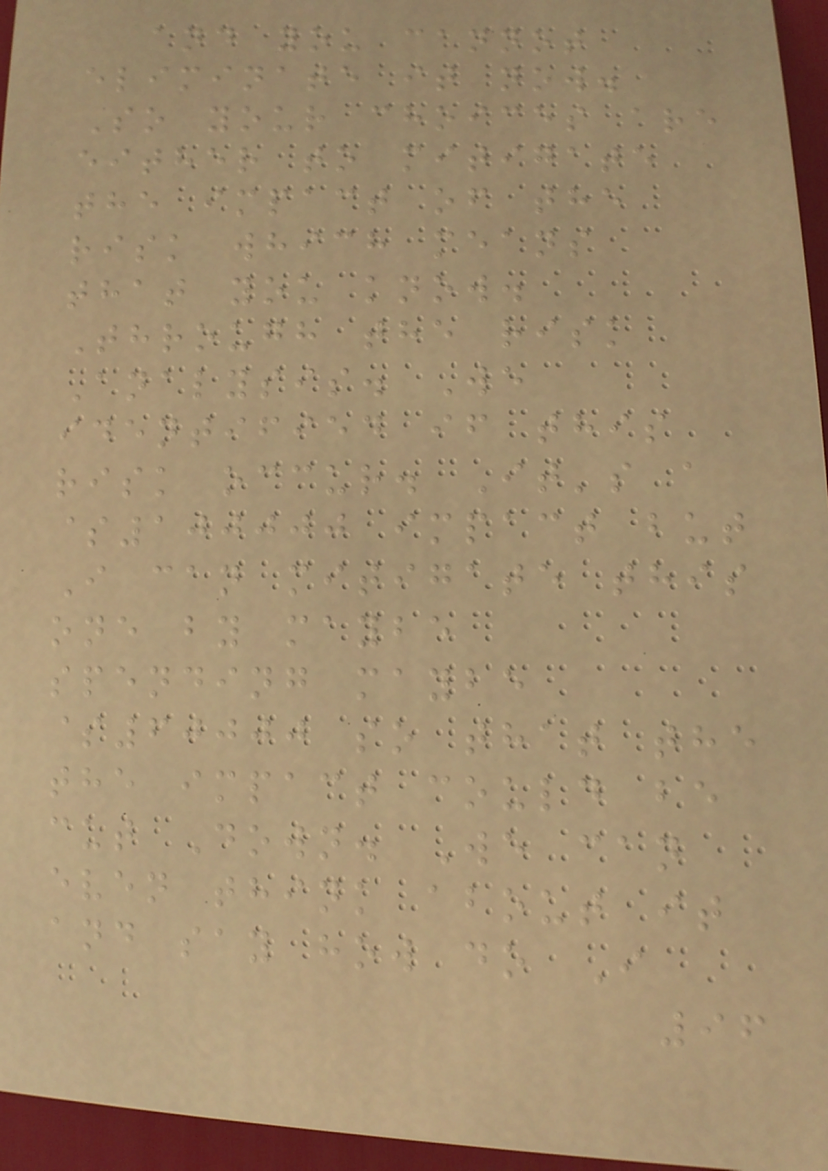and you cannot
eliminate it now.
So your choices are
either to mitigate
the impact of the
risk which means
that you know.
Through the risk
Analysis. We
identified if this
risk occur. It's a
$100000 impact but
I can mitigate this
one by maybe
spending maybe
$60000 so that the
the impact could be
cut Down. We can
even think about it
and say how do I
96
